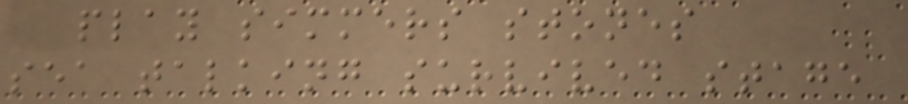play simmers stones
sea talking survived stage
